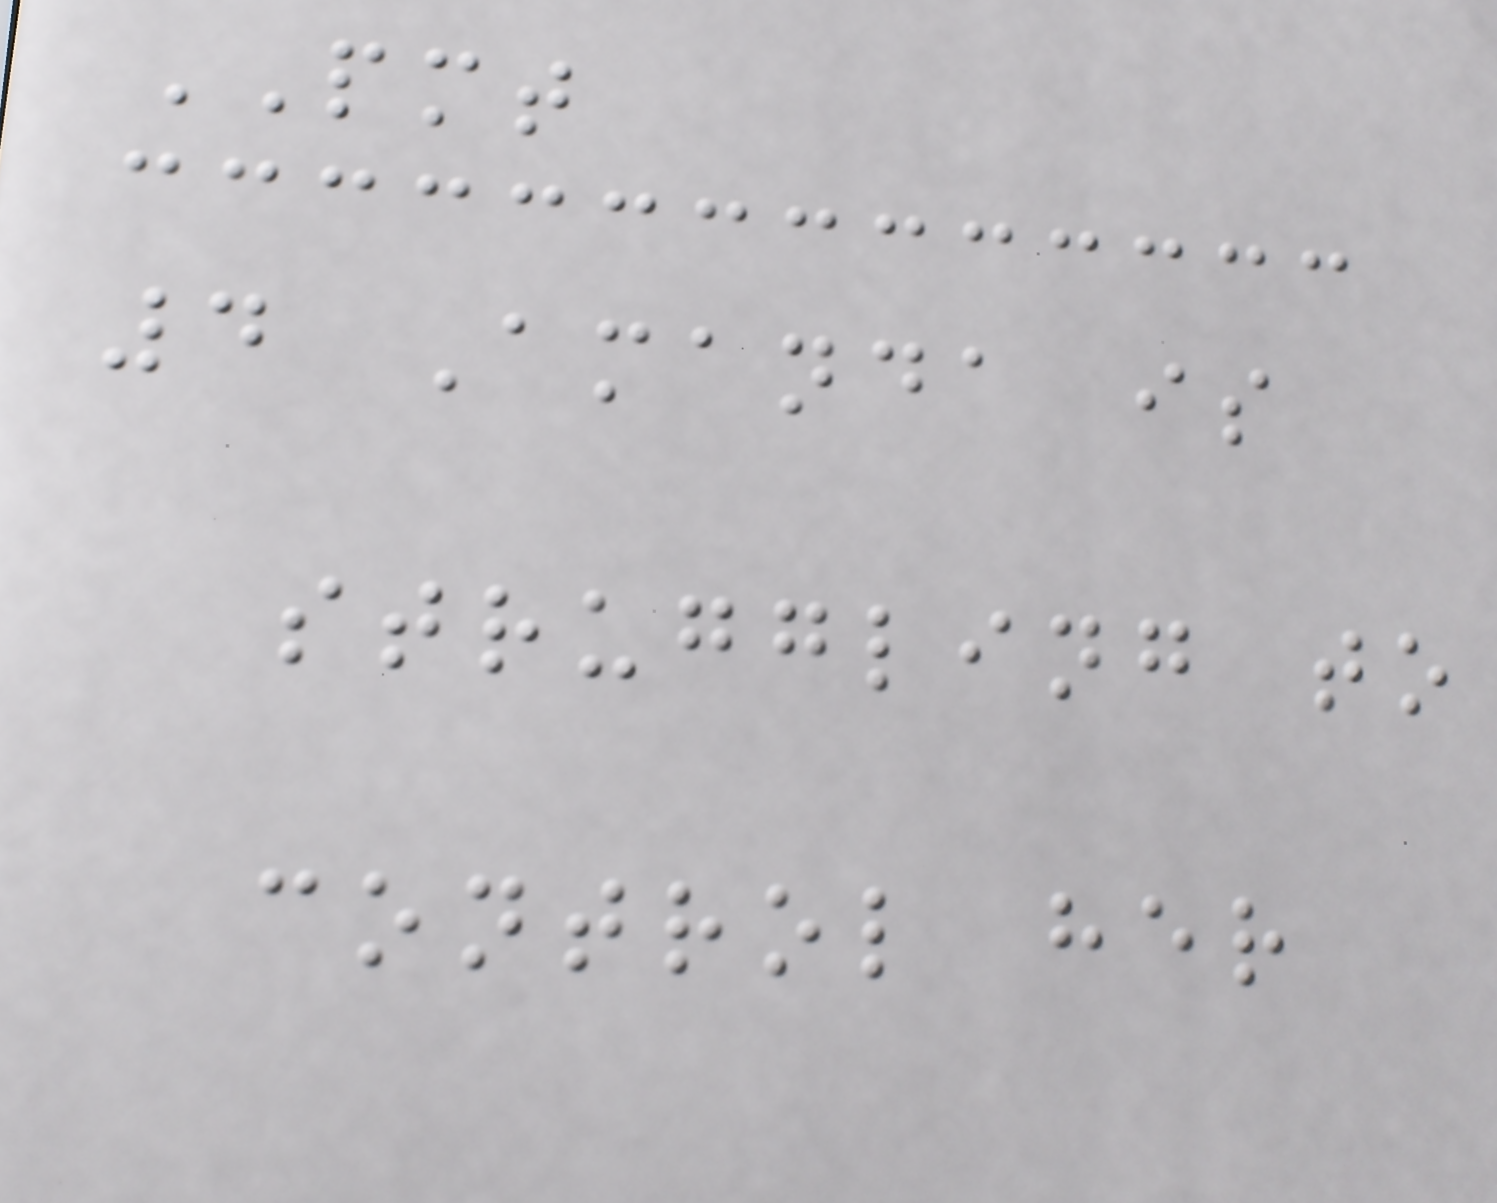PMT
4 Amanda is
struggling to
control her
